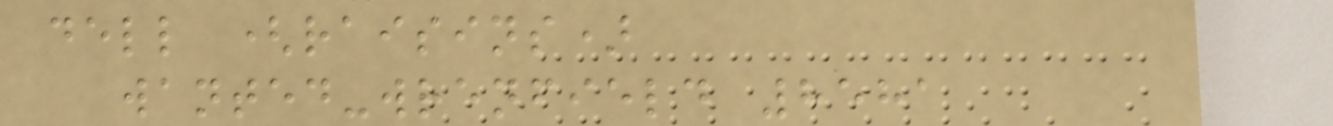dell (raisins)
wanted-wrenfield 8581
